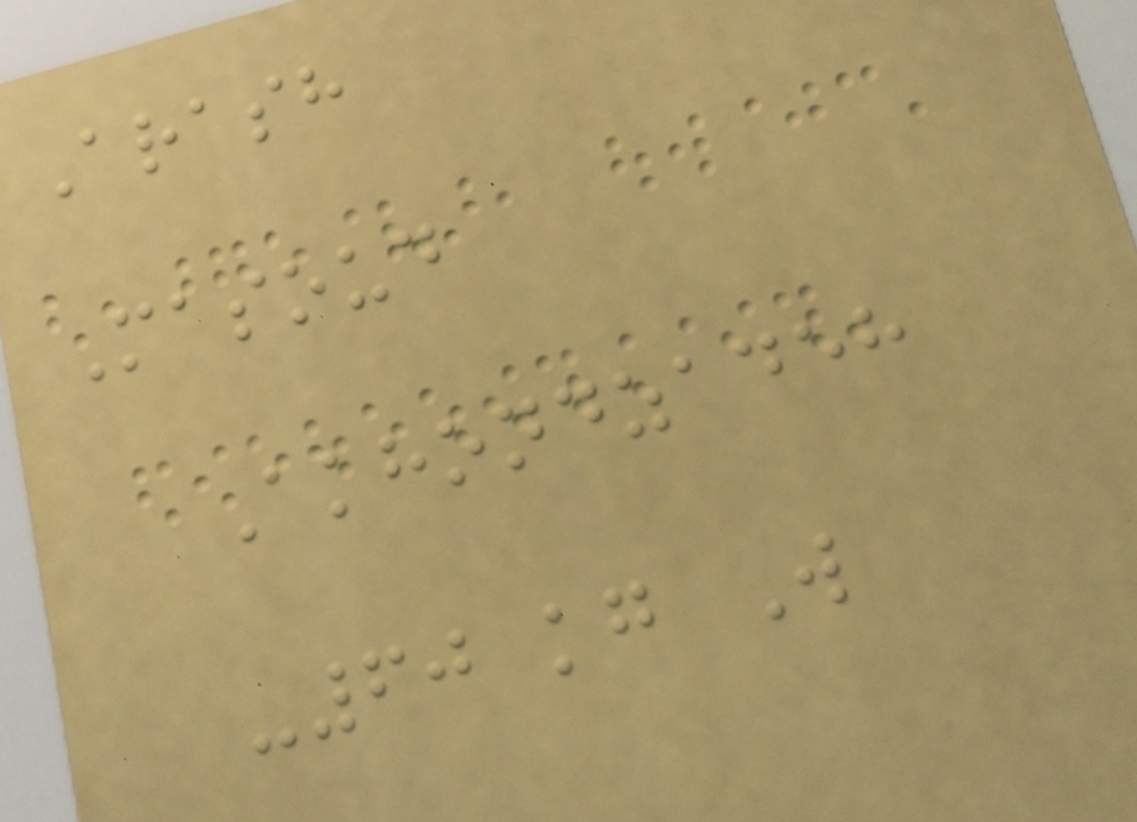Arash
Masoud
Akhondzadeh
-60 kg W
